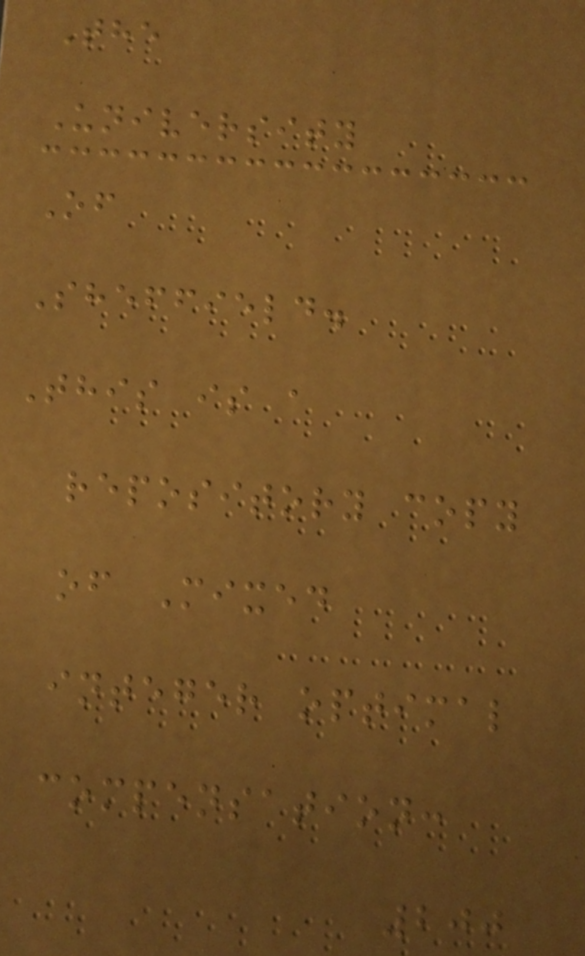The
University
Of
Sheffield.
This is a
repository copy
of Mixed
integer optimal
compensation:
200
